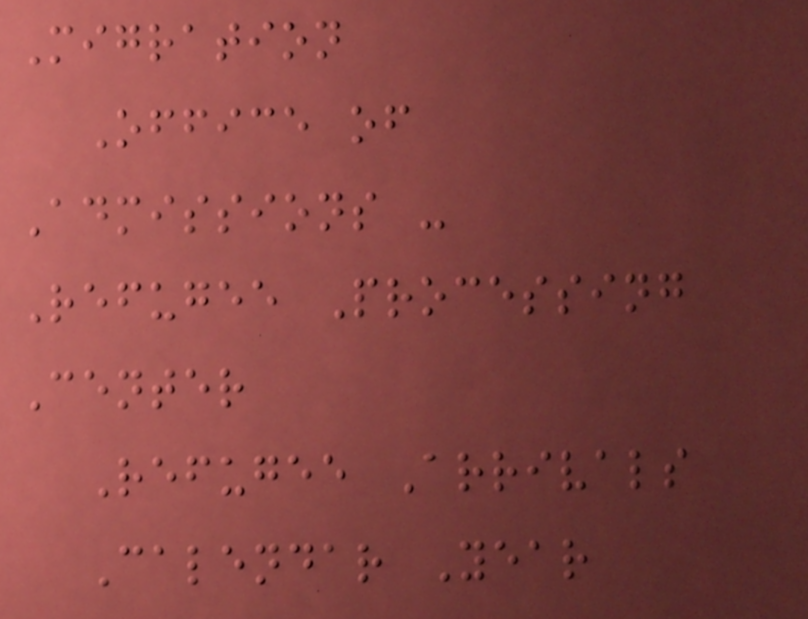Migration
Office of
Admissions -
Refugee Processing
Center
Refugee Arrivals
Calendar Year
